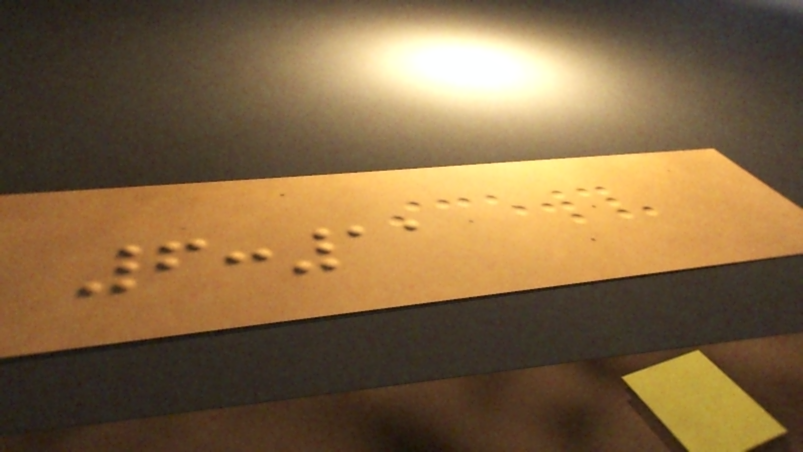6:11
